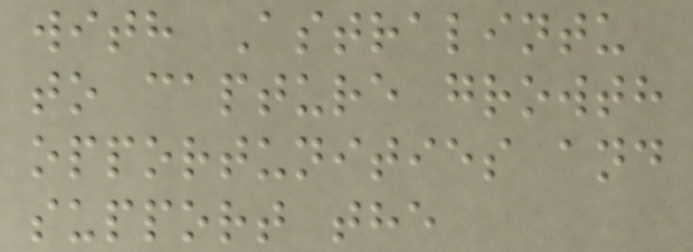with Astralintu
to capture growth
opportunities and
support the
